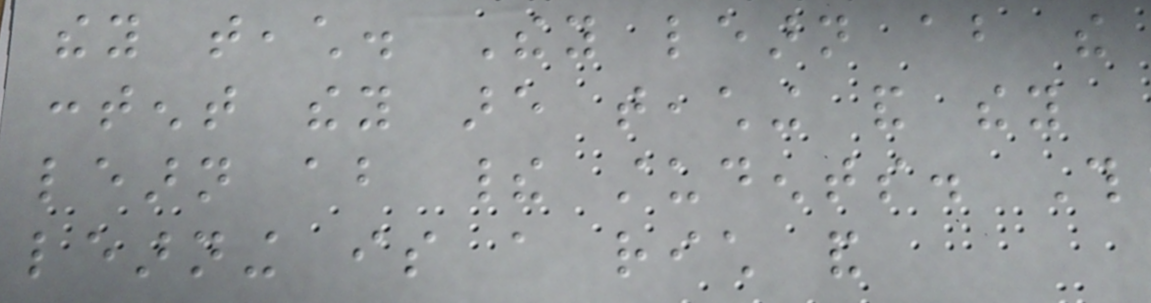they teach. They learn about the
content they are teaching and they
learn about their students. This
learning is a rich and
